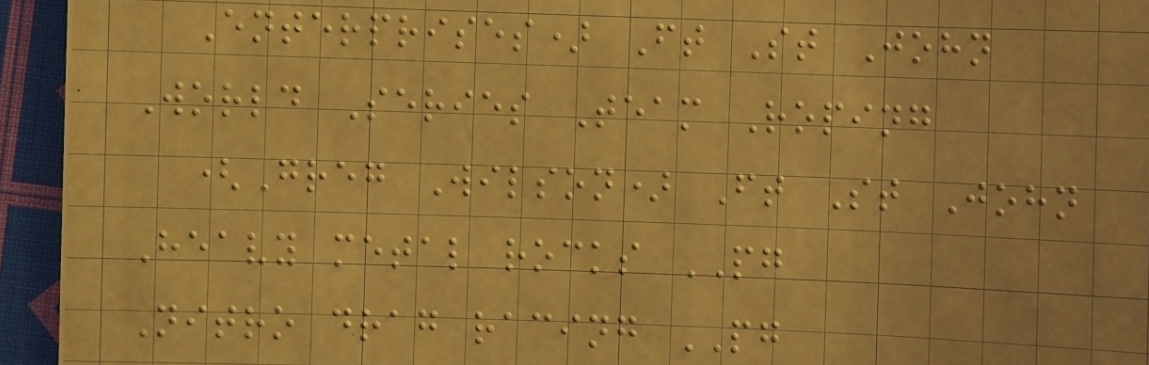Enterprises) Ft St John
World Series Team Roping
(Greg Wilson) Ft St John
Heavy metal rocks PG
Nitro drag racing PG
